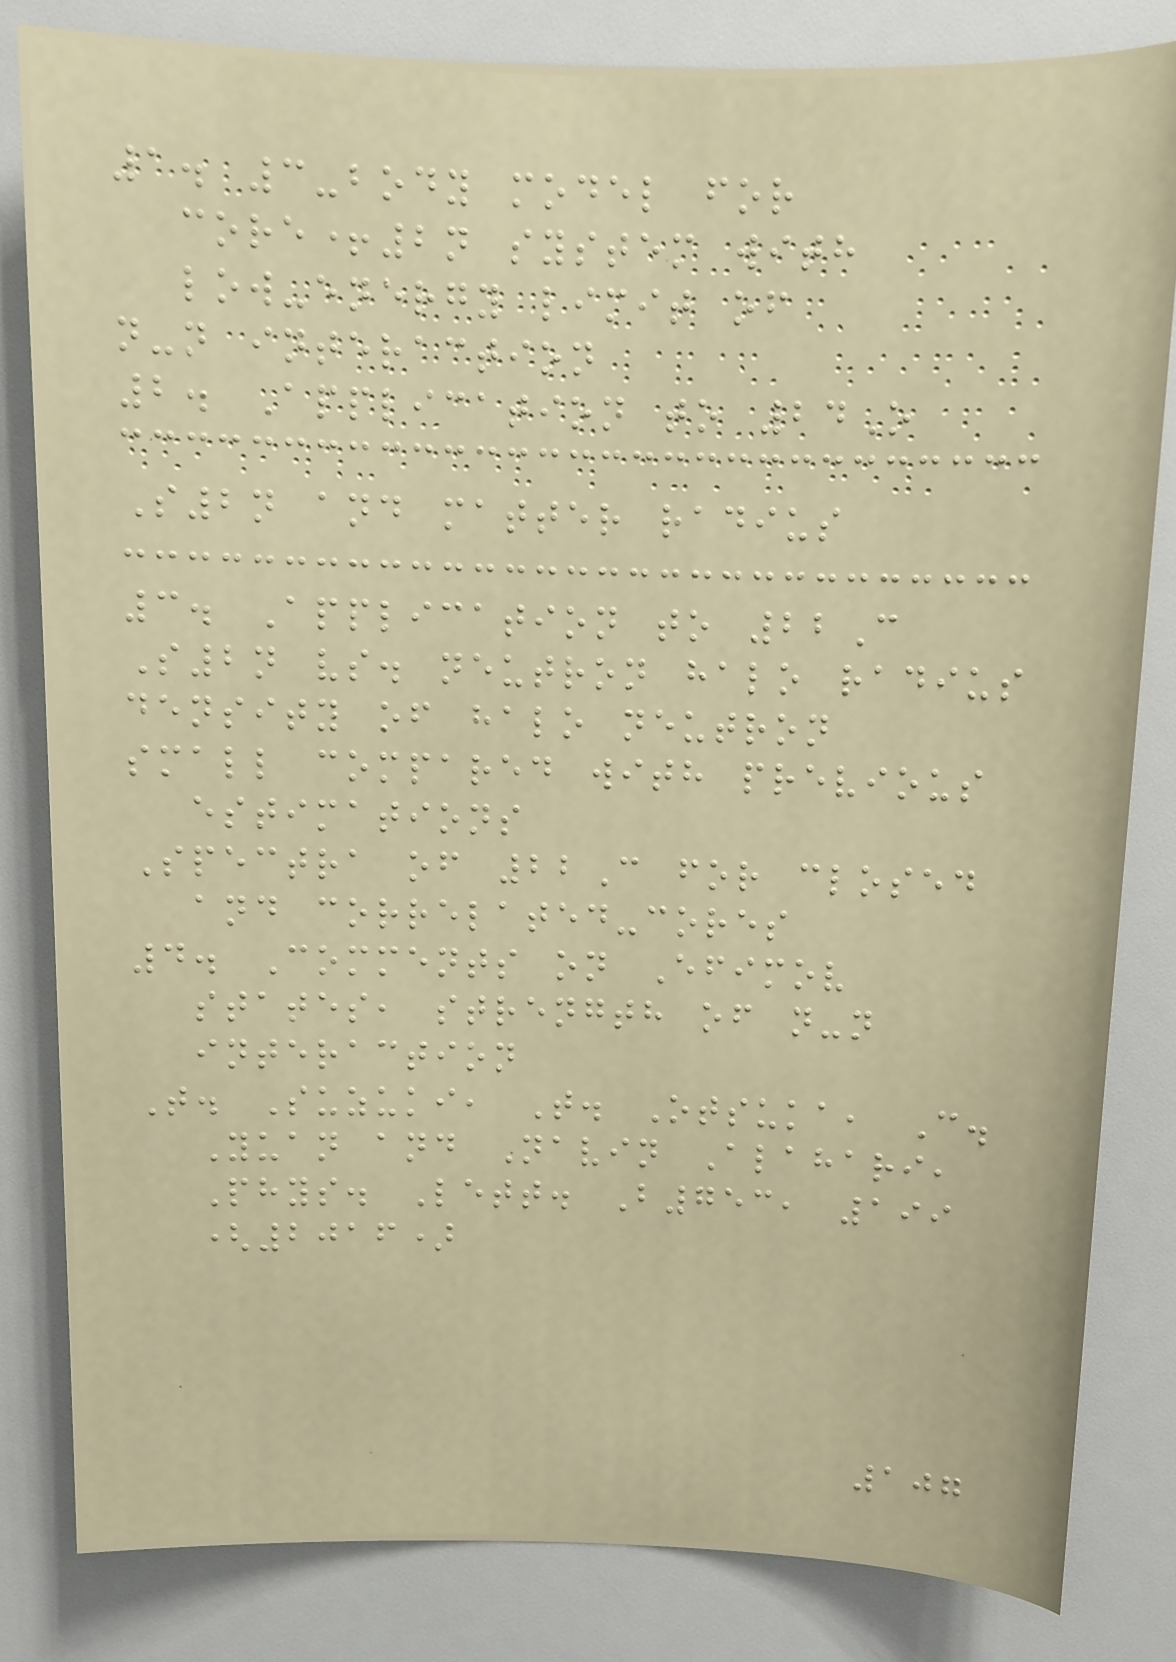1. 3-body model for
core+2n system with
low-energy limit of
n-n interaction
2. Application to 24O
S2n and matter radius
3. Application to 22C
S2n vs. neutron halo radius
density of halo neutron
small compared with previous
estimations
Spectra of 22C for closed
and correlated-cores
4. Comments on Efimov
states, strength of n-n
interaction
T. Suzuki, T. Otsuka, C.
Yuan and Navin Alahari,
Phys. Lett. B753, 199
(2016)
107
